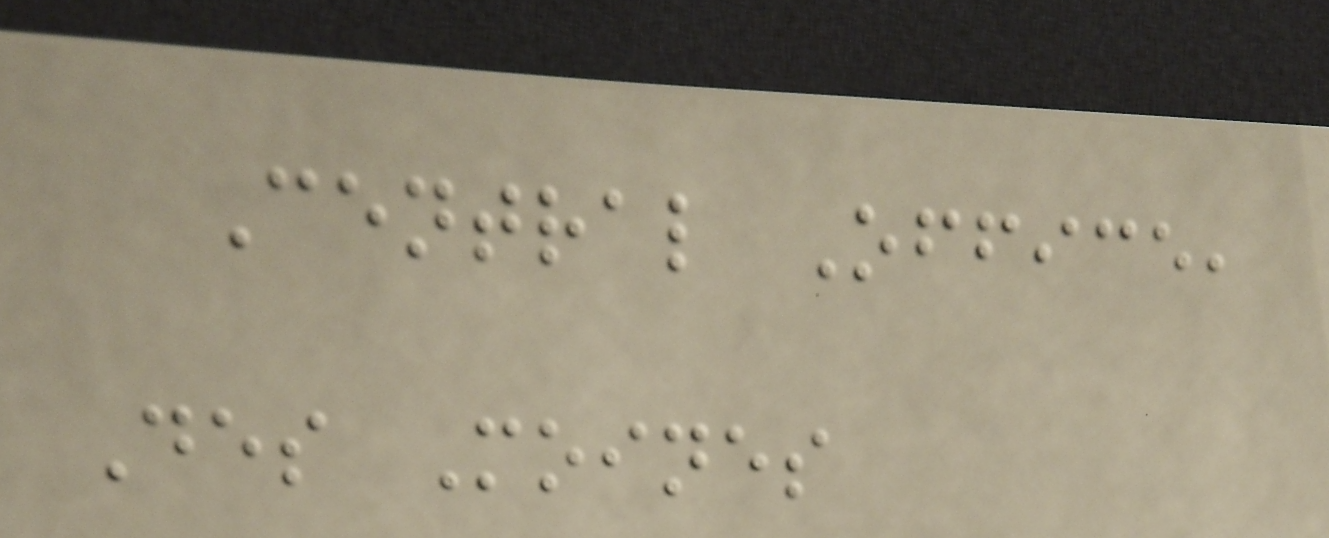Central Office,
Des Moines
